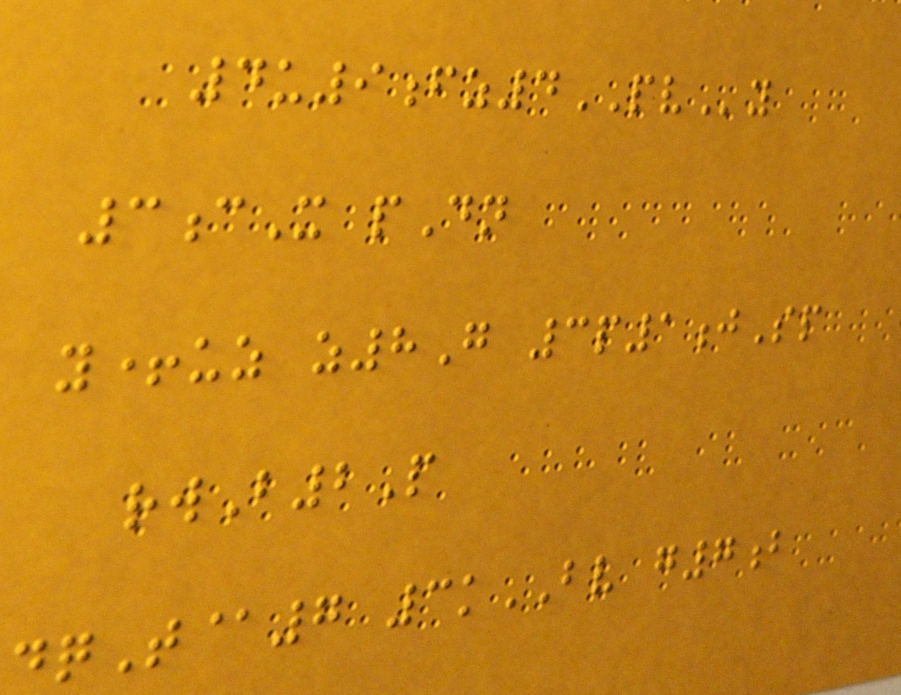4u9fz4PVy
3cX pDn
y+uz z8G 3p1jSp
rwB2P
dqT@7 3kBV g7b
